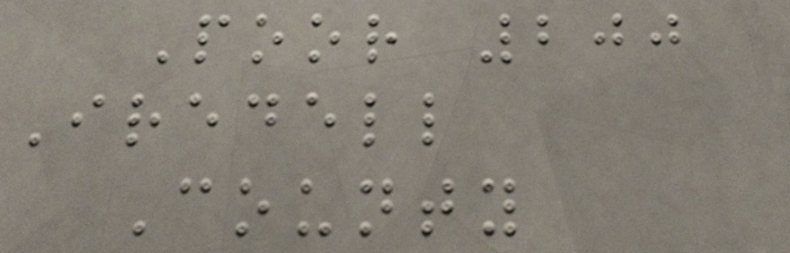Poor 200
Iredell
County
